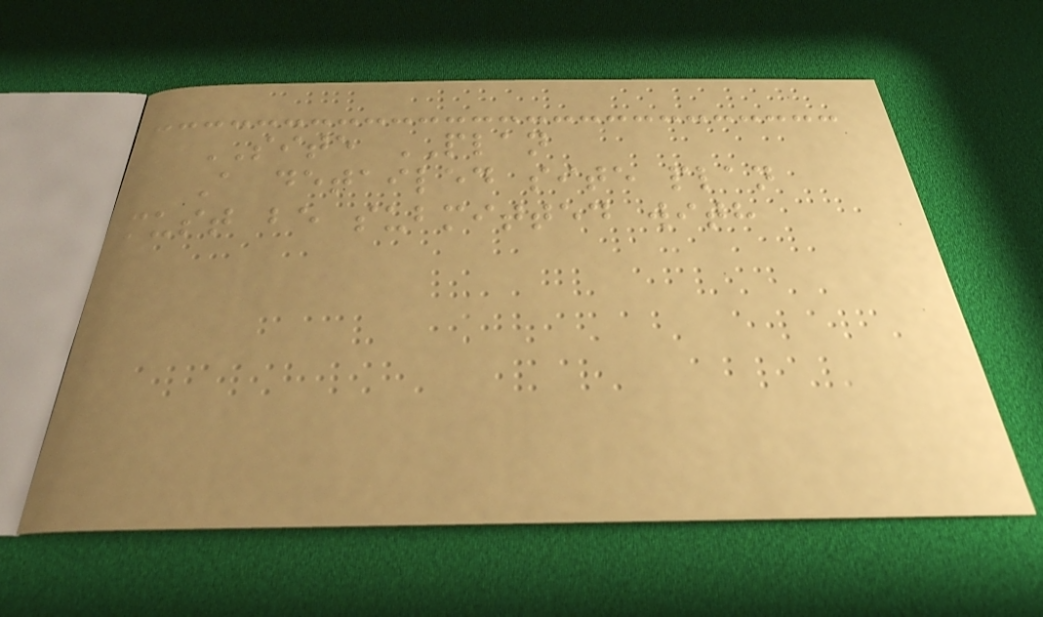SITE PLAN
A detailed site plan
must be submitted with
